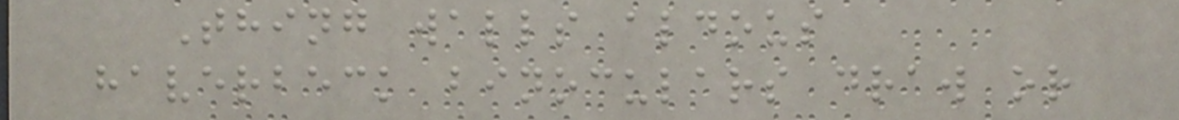Thing walls aldous
haverbeck binoculars draw or
